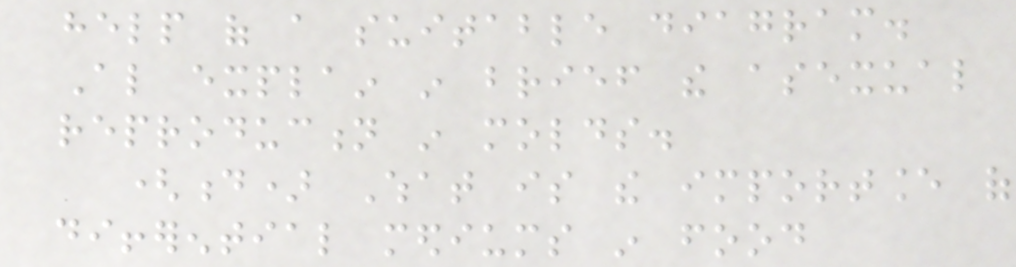help of a suitable diagram.
Also explain in brief the asexual
reproduction in molds.
(d) What is the importance of
differential mediums in food
